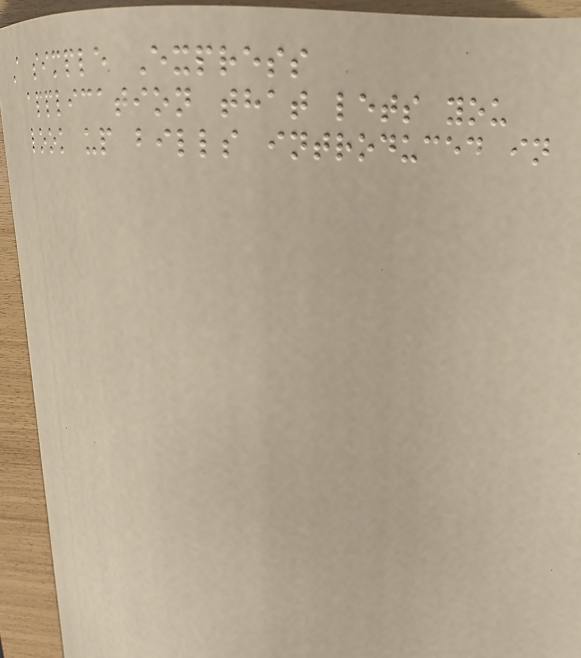A simple Express
application that lets you
look up bills introduced in
